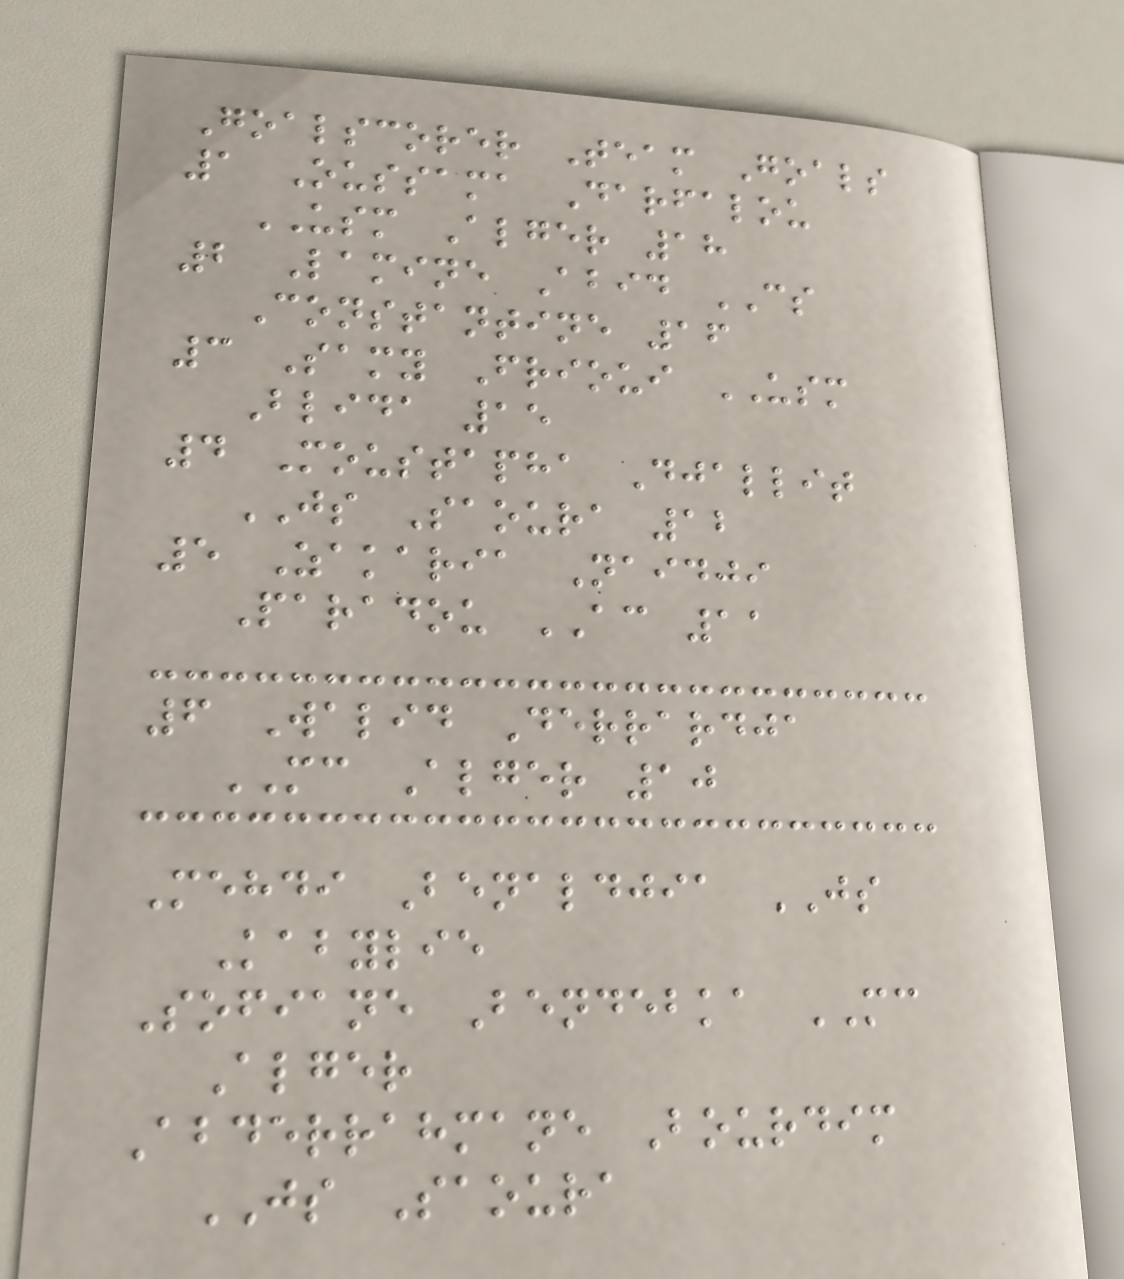Goalscorer Team Goals
1 Oussama Darfalou
USM Alger 18
2 Lamine Abid CS
Constantine 16
3 Samy Frioui USM
Blida 15
4 Moustapha Djallit
JS Saoura 12
5 Zakaria Naidji
Paradou AC 11
6 Walid Derrardja
MC Alger 10
Mehdi Benaldjia JS
Kabylie
Sofiane Bendebka MC
Alger
Abderrahmane Bourdim
JS Saoura
